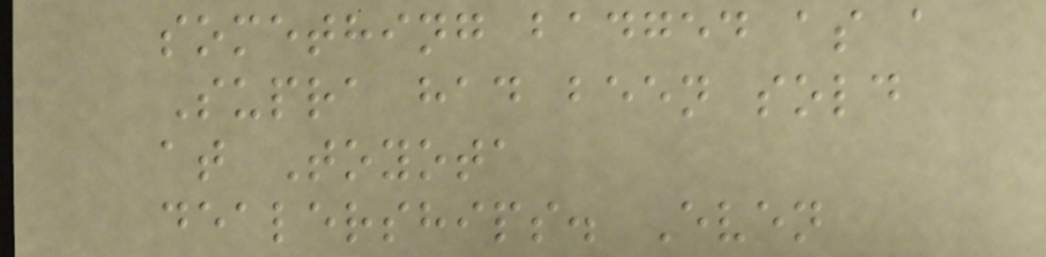something badged as a
Supra had been sold
at Toyota
dealerships. Even
